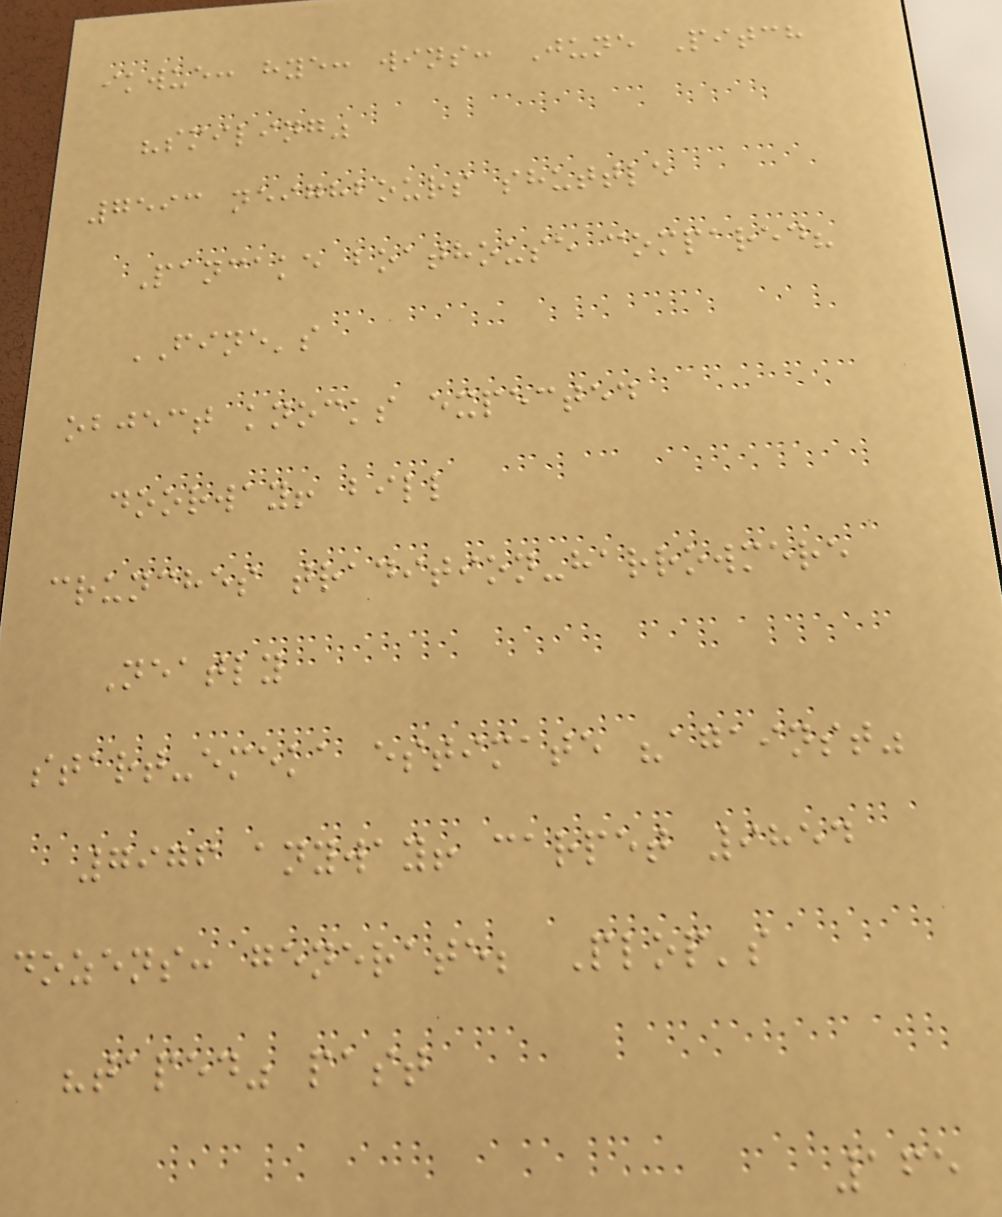ikwue: hye: wins: June Pitch
"smiling"
7593 neighbours shuttle
Pancake boathouse compared?
FINE's
object knocks expected
doorway! bill
crunches tradition-harrowmere
Neatly
start-emeka estimate "against"
7976 anyway! carpet 9854
dozens: generate; Plop's
"taped" past
165
